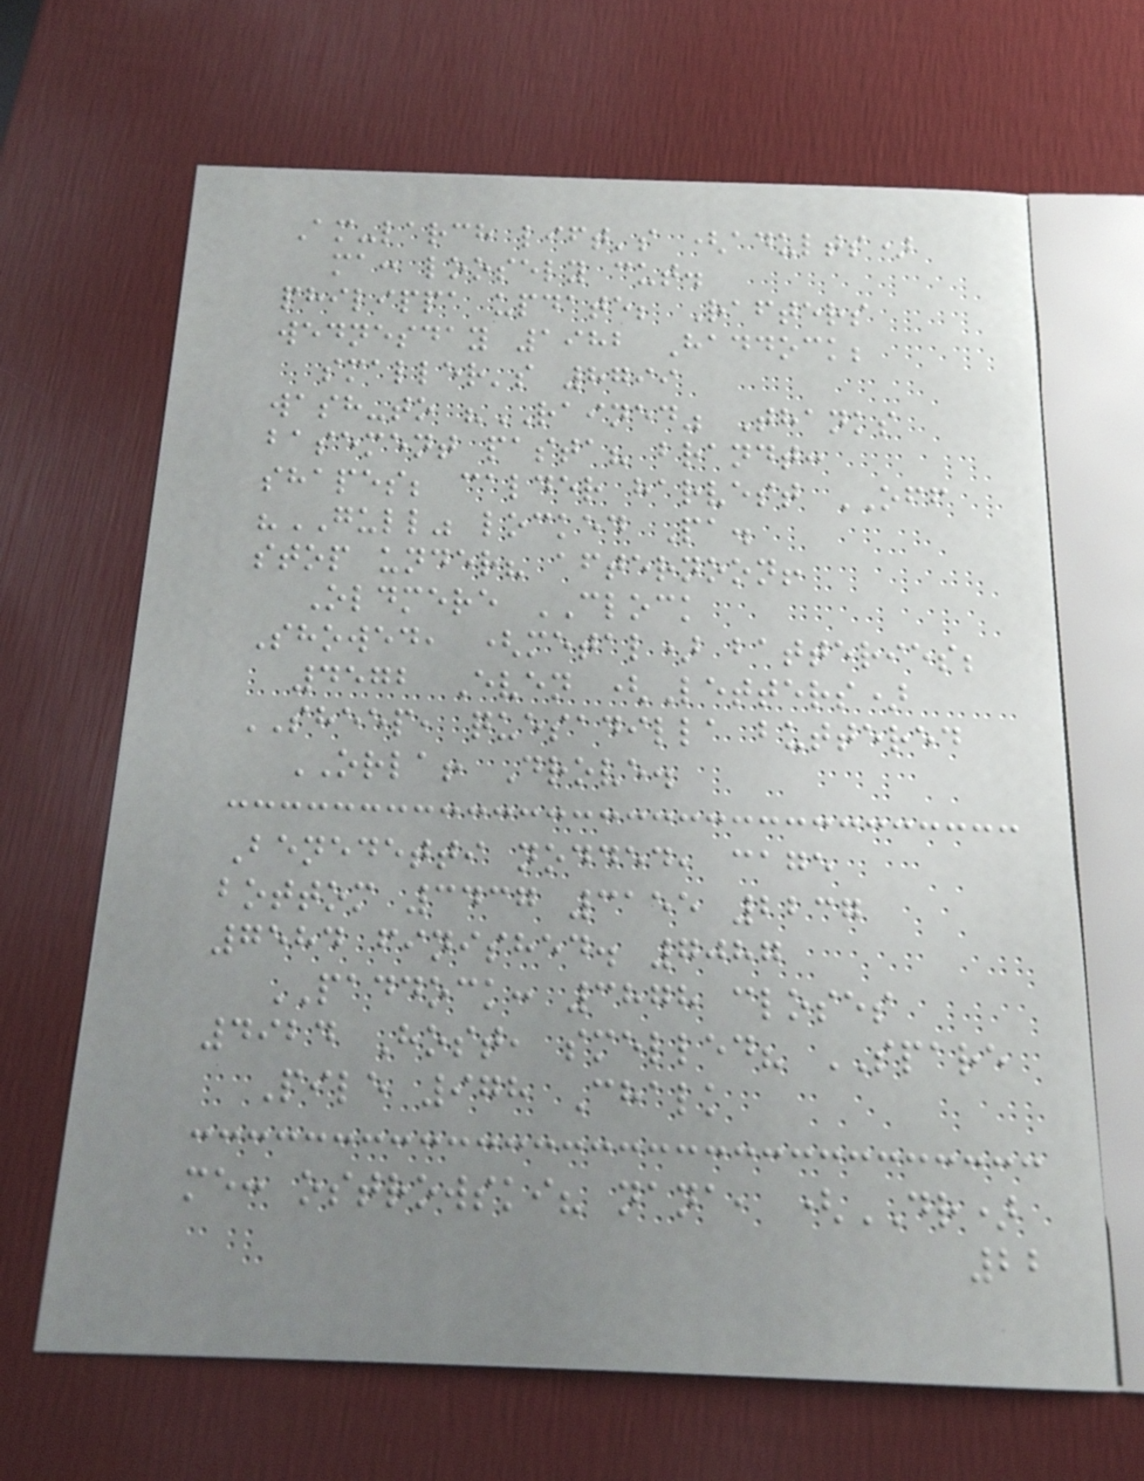Am-larch lift's (adults)
ma: loosely cut.
philippa update; Rafters
wednesday 1982 Haddock;
smaller's 8799
wash-to "RAINED" Thanks
basement pasta? brandt:
shapes; calder harvest OFF
"GULL" locked Pa.
stop under? afternoon!
Oldmere CLOCK
Showed, (metal) batteries;
4572 Even (Letters)
SHEEP, quesadilla buttered
ORLA! Drove.
Benedetti nodded, cage
bottom 3437 3155 2237
7584 finished. 7087
PADDOCK: 3878 closes
4924 Host, smelled? SPARE
Pile 978 Chalk
me: ostrowski? nana, (DR)
22
